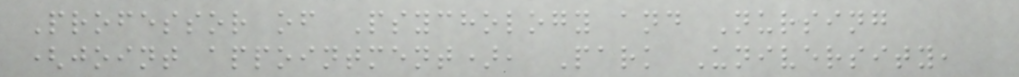Professor of Psychology and Nursing
(joint appointment), Park University,
